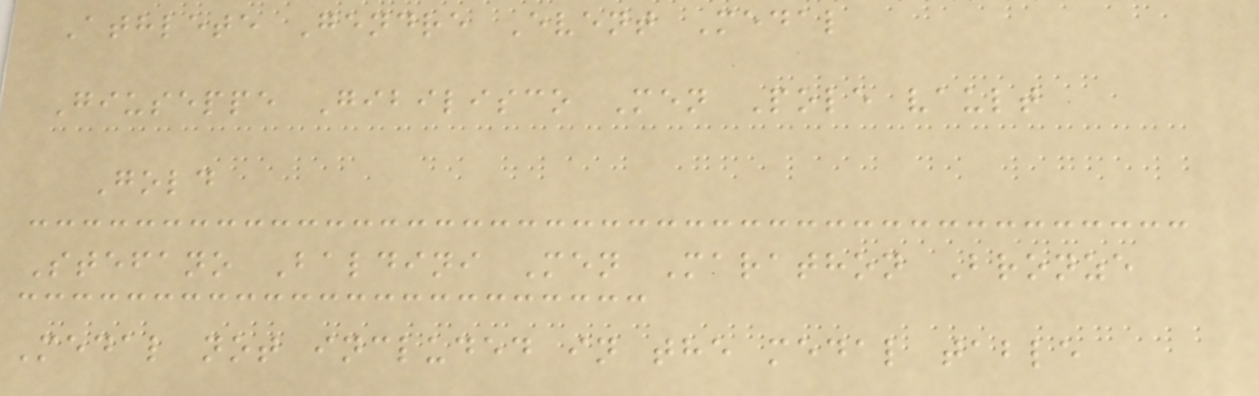Athlete Gendre Event Medal
Giuseppe Gibilisco Men Pole vault
Gold
Stefano Baldini Men Marathon Bronze
Medal not included in the medal table
